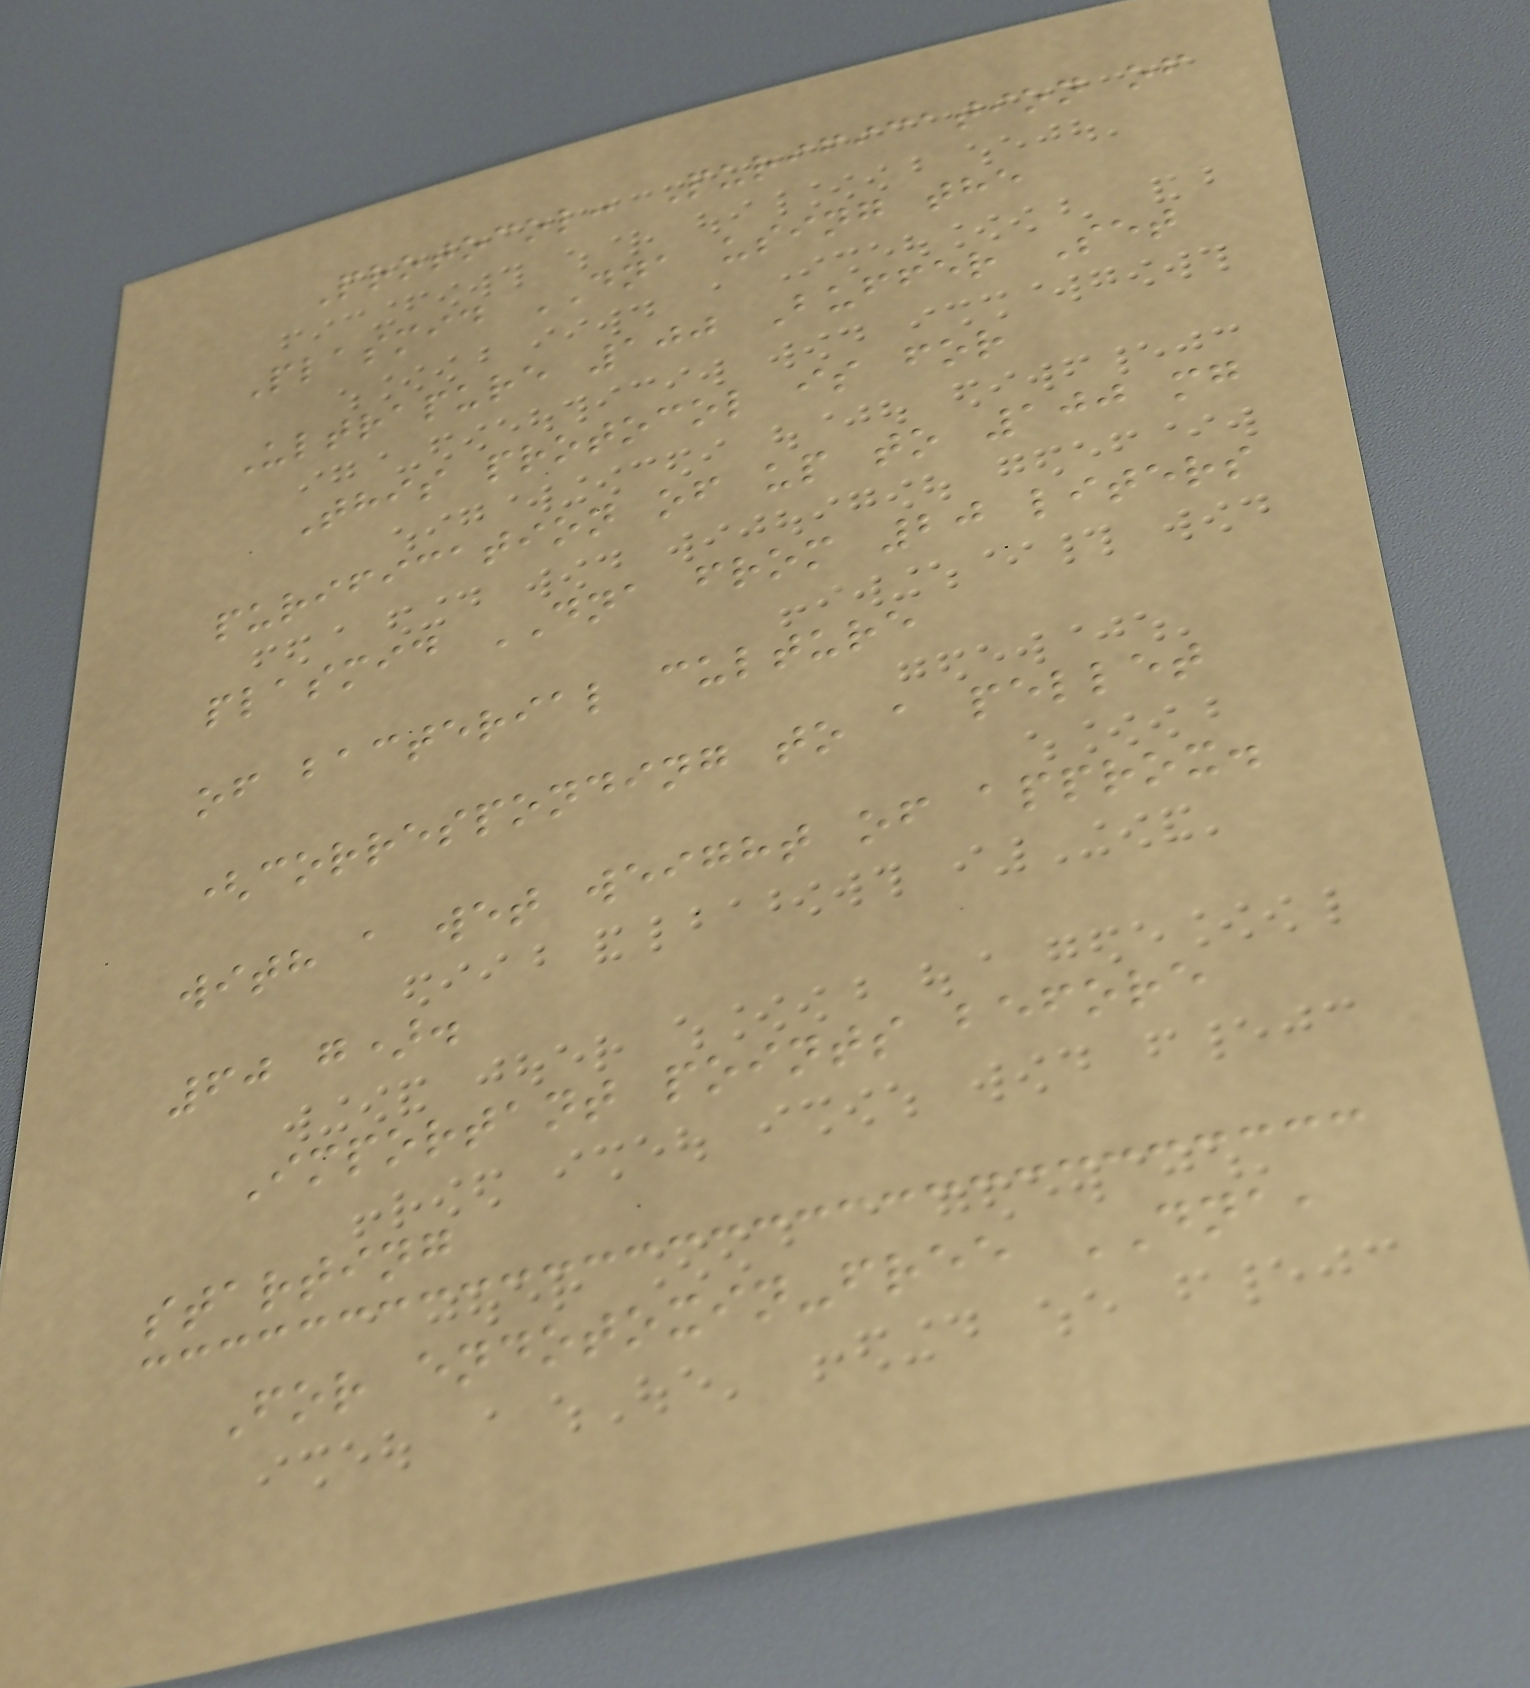Protocol: Purification of
Plasmid DNA using the
Ultrapure 100 Buffer Set
This protocol is for
purification of up to 100 mg
plasmid DNA from 20 liters
of bacterial culture
(corresponding to a pellet
with a wet weight of approx.
60 g).
Important points before
starting
For endotoxin-free DNA,
